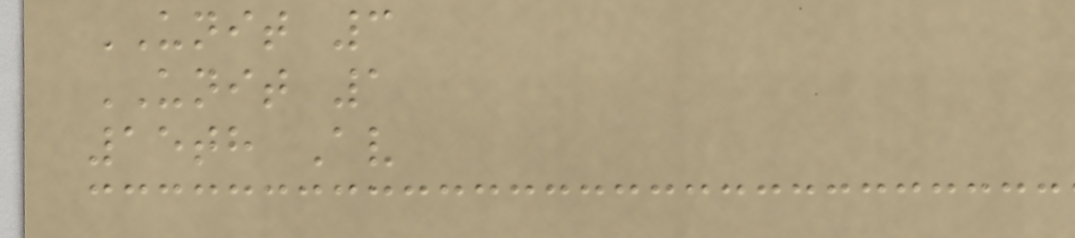UNIT 3
UNIT 1
15th Av
